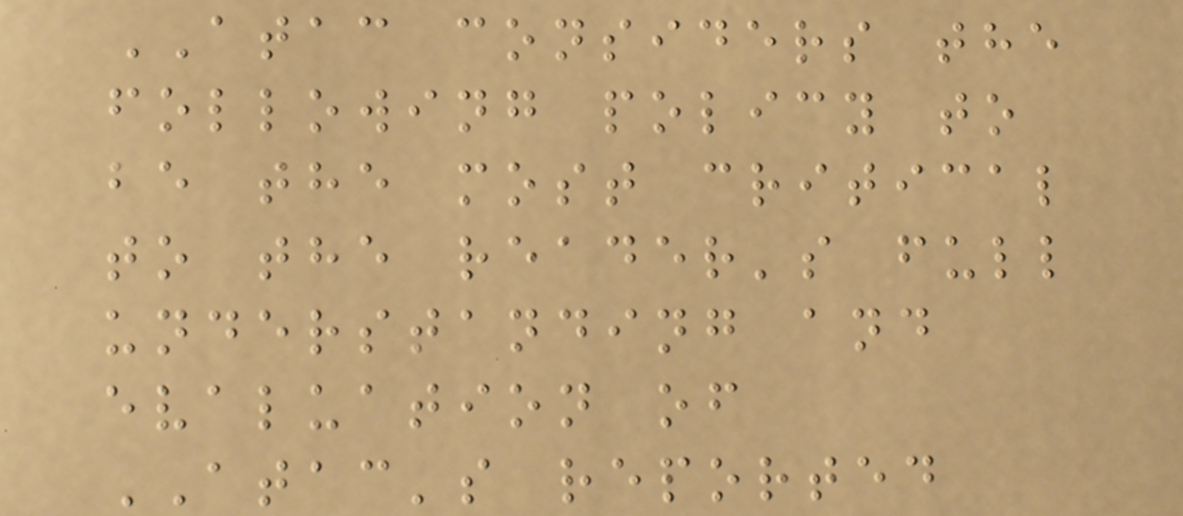ATAC considers the
following policy to
be the most critical
to the reader's full
understanding and
evaluation of
ATAC's reported
